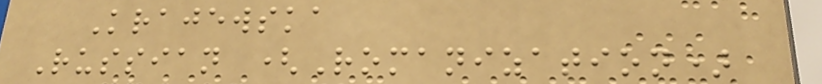Krajewska
Russian (Romanization)
